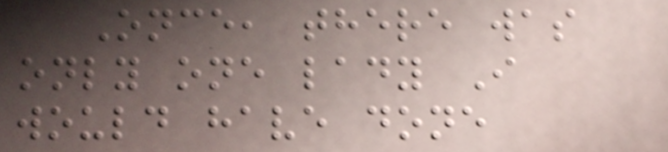Once, there was
only one lady I
would have done
